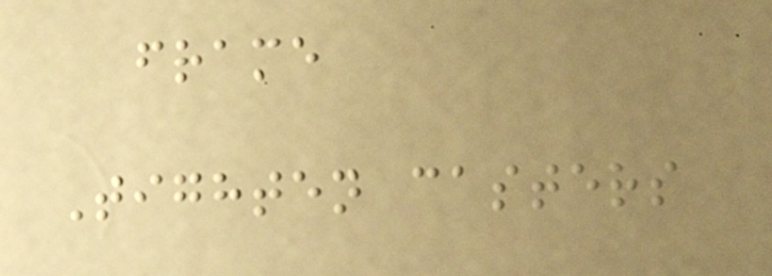frame
Tighten casters
